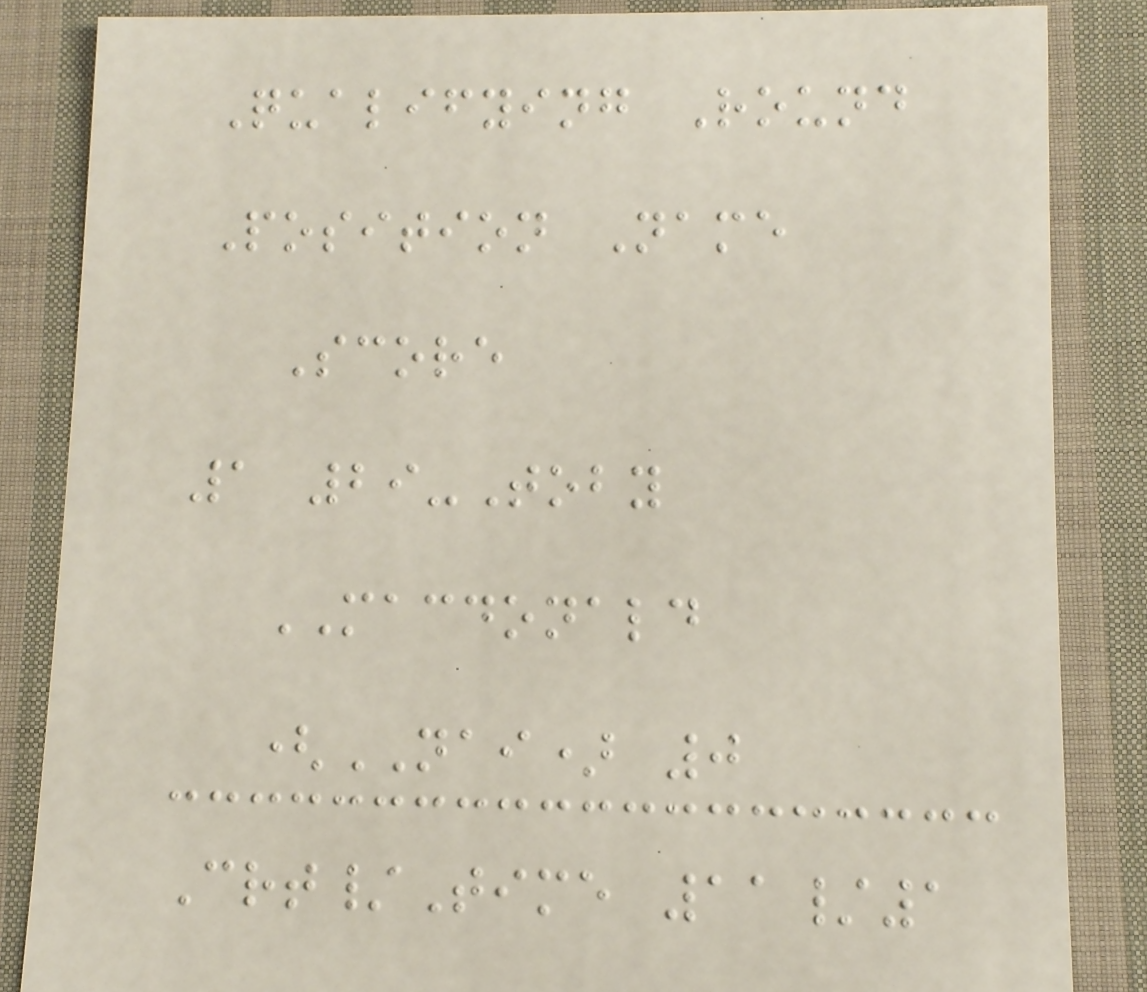Qualifying Round
Position Name
Score
1 29-Toby
MACDONALD
(NAI) 0
Crt/Time 11/1
